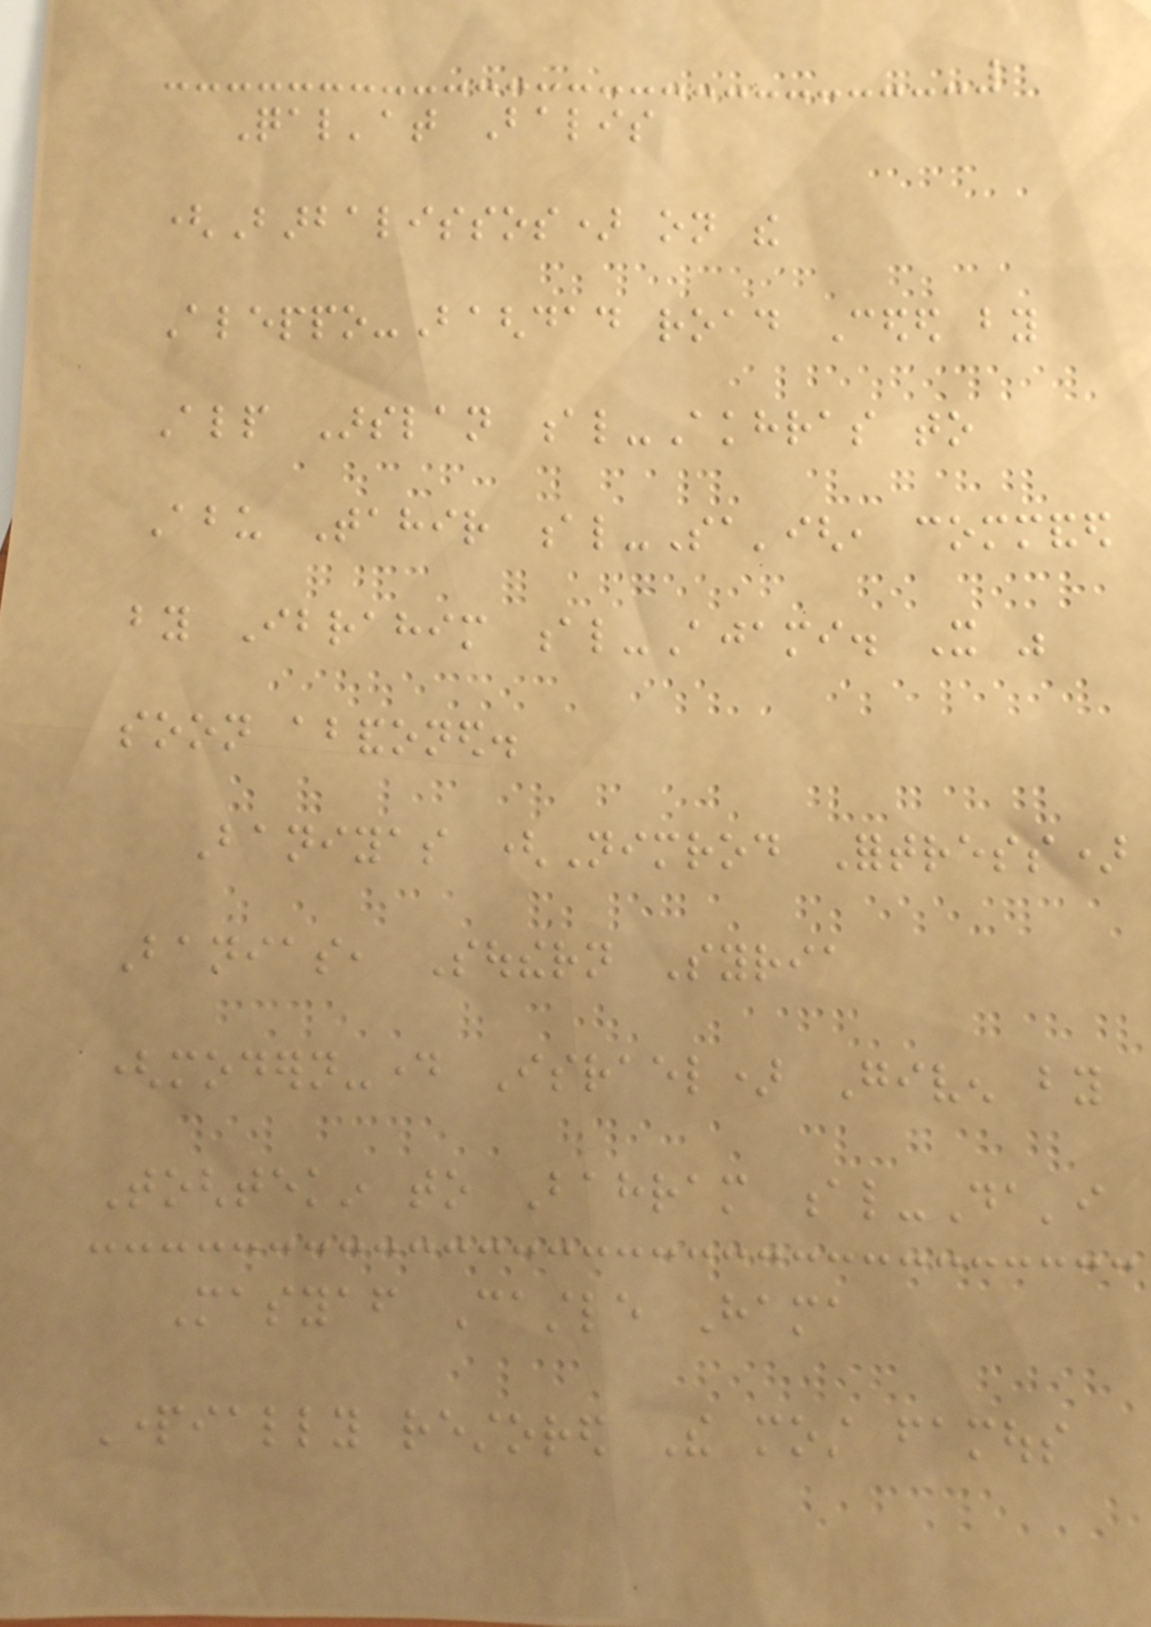Qal'at Balis
(Barbalissos) on the
Aleppo-Baghdad road Ceded by
Alp Arslan al-Akhras to
Abu Tahir al-Sa'igh, commanded
by Ibrahim al-Ajami. It was
soon abandoned.
Baniyas (Nimrod Fortress)
Banias, Southern Syria
(modern-day Israel) Given by
Toghtekin to Bahram al-Da'i
Masyaf Castle Hama
Partially restored The most famous
